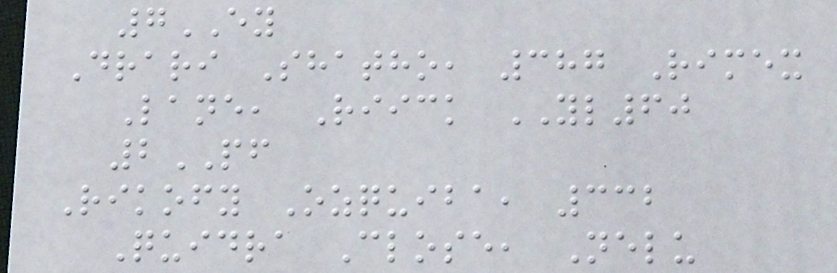7EY
Drari Shatho, 387 Rimex
Lane, Riick YL60
2PF
Rikofy Ozquiba, 332
Quidra Close, Nelu
